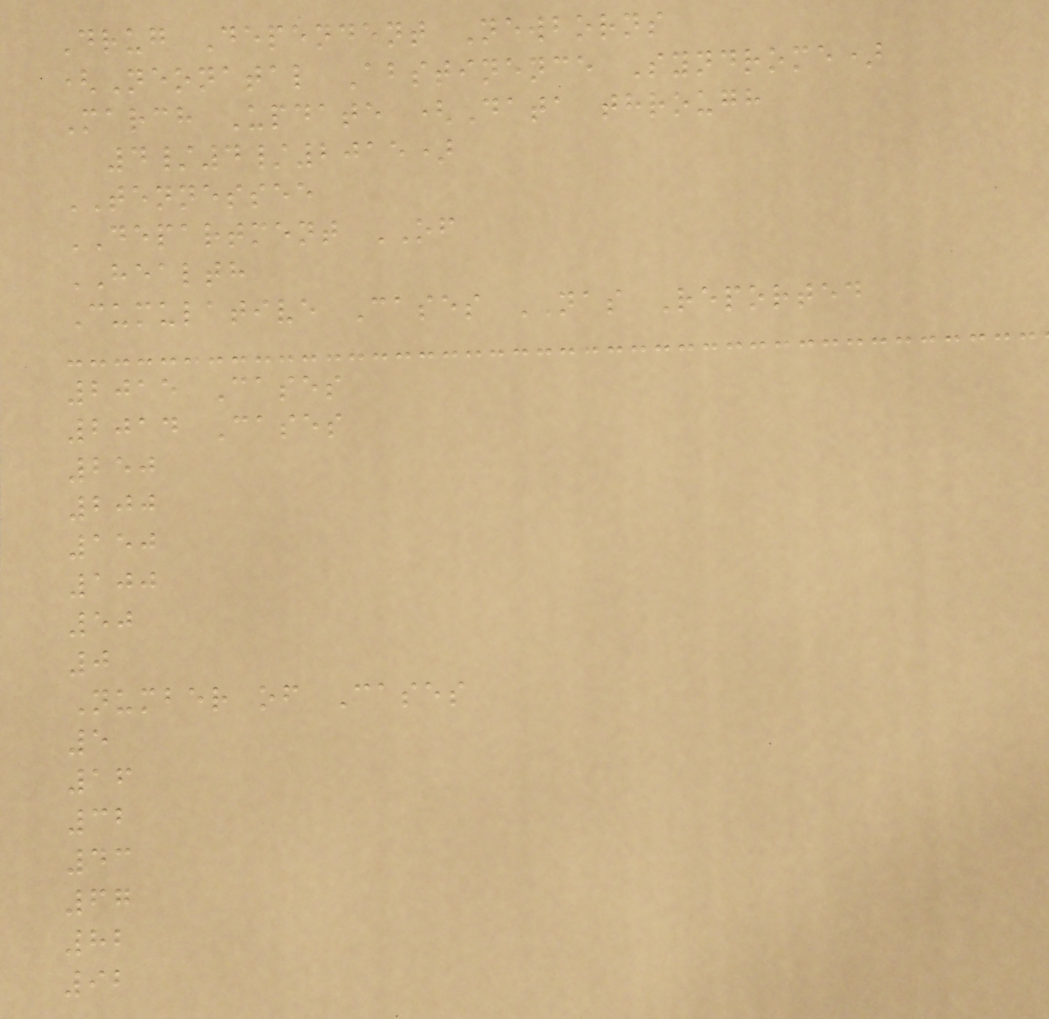Drug Dependent Newborns
(Neonatal Abstinence Syndrome)
March Update (Data through
4/4/2015)
TENNESSEE
DEPARTMENT OF
HEALTH
Cumulative Cases NAS Reported
2015 Cases
2014 Cases
250
200
150
100
50
0
Number of Cases
5
16
32
43
67
82
92
